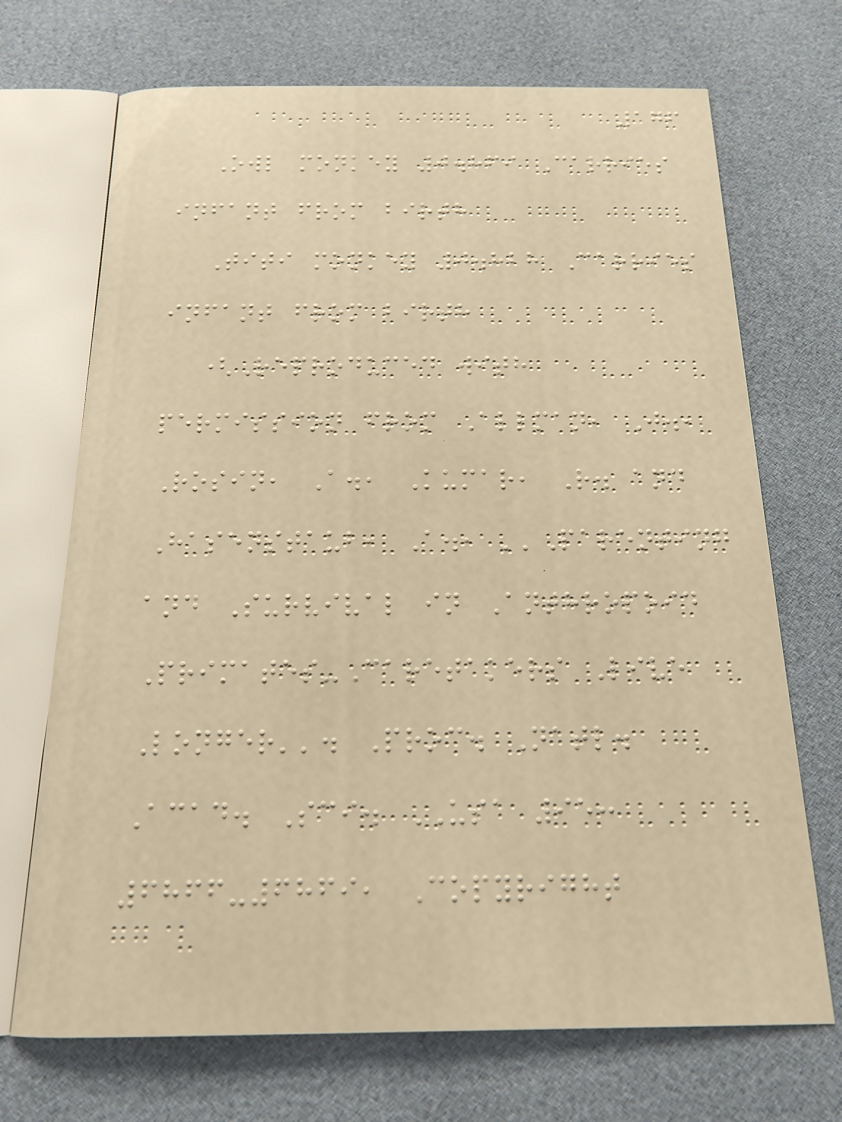176
Owl monkey 0.869 Carries
infant from birth
Titi monkey 0.828 Carries
infant from birth
(Reproduced with
permission from Allman, J.,
Rosin, A., Kumar, R. and
Hasenstaub, A., ''Parenting
and Survival in Anthropoid
Primates-Caretakers Live
Longer''. Proc. Natl.
Acad. Sci. USA 95:
6866-6869, Copyright
